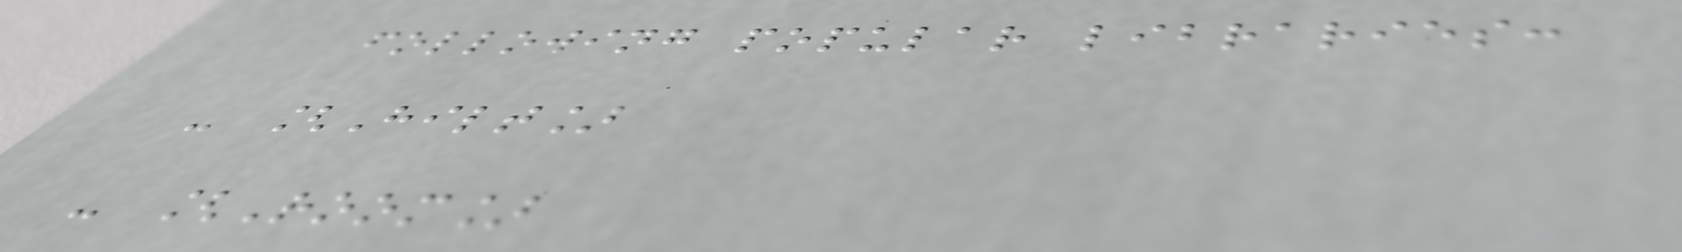following popular libraries:
- [Hilt]
- [Room]
